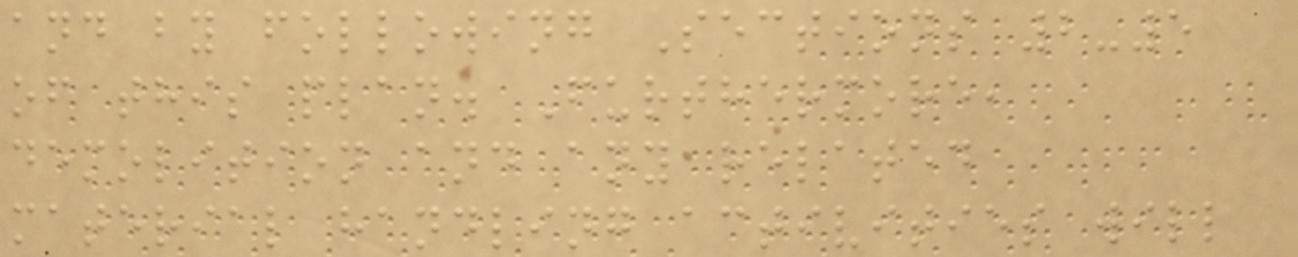and by following Sections 2-5
of this plan. Furthermore,
demolition and any related
material handling activities will
